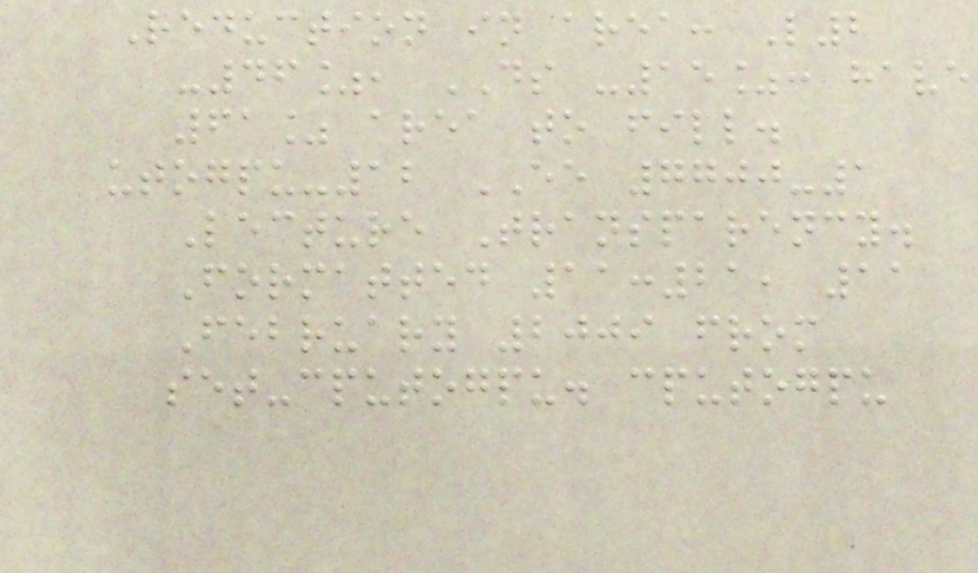Reduction in area: L2
-46%, DS -15%: have
61% area to fill.
utogpu-12 EE 7700-1
Lecture Transparency.
Formatted 11:21, 11
February 2009 from
set-cputogpu. cputogpu
